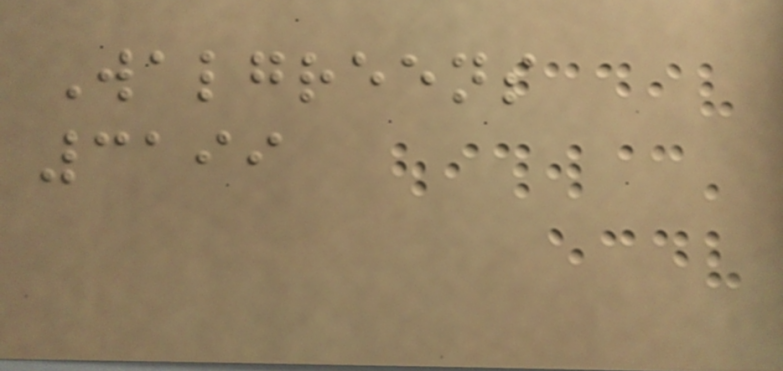Walgreens
3199
